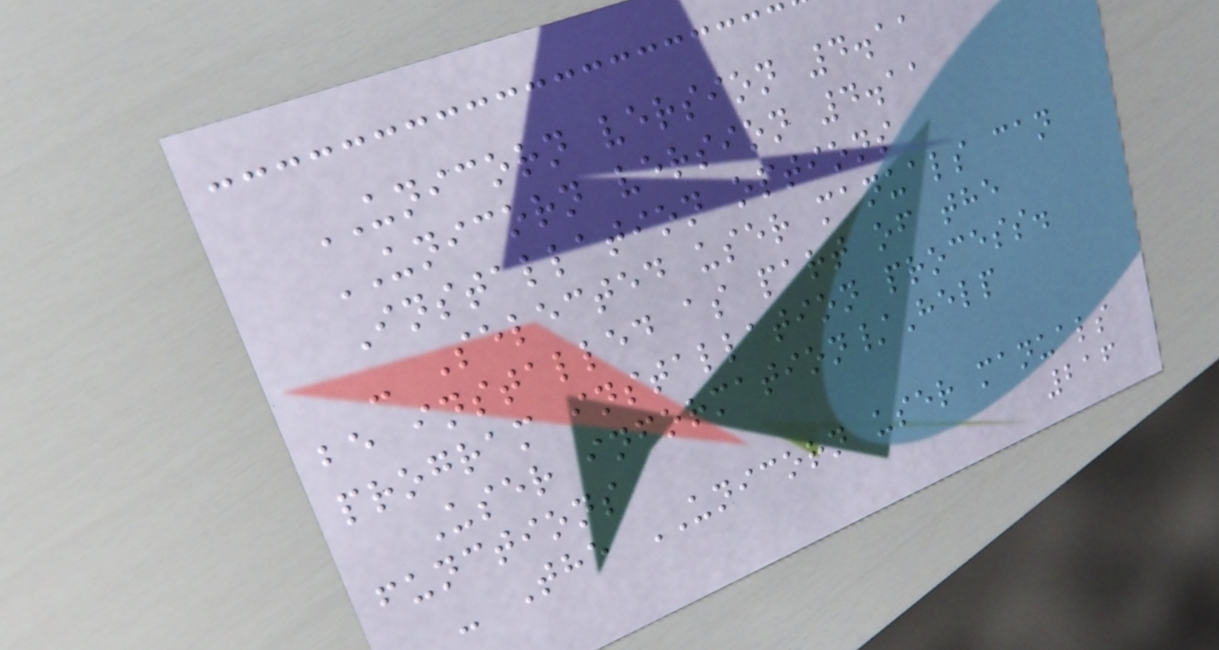UNICORN version 4.11
UNICORN version 4.11
Installation options
- Selected user manuals can
be installed as part of the
program installation process.
User information/Help
functions
- The UNICORN user manuals
216
